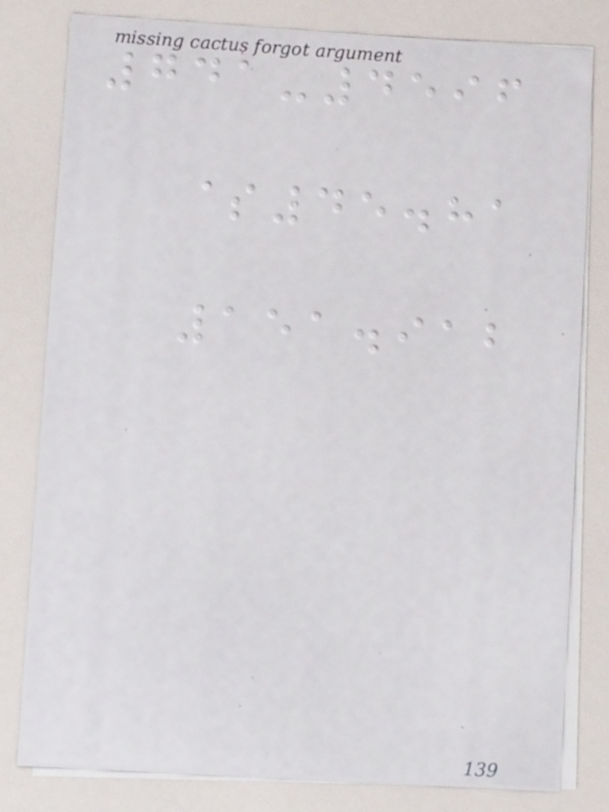741-4596
$45.81
151.912
